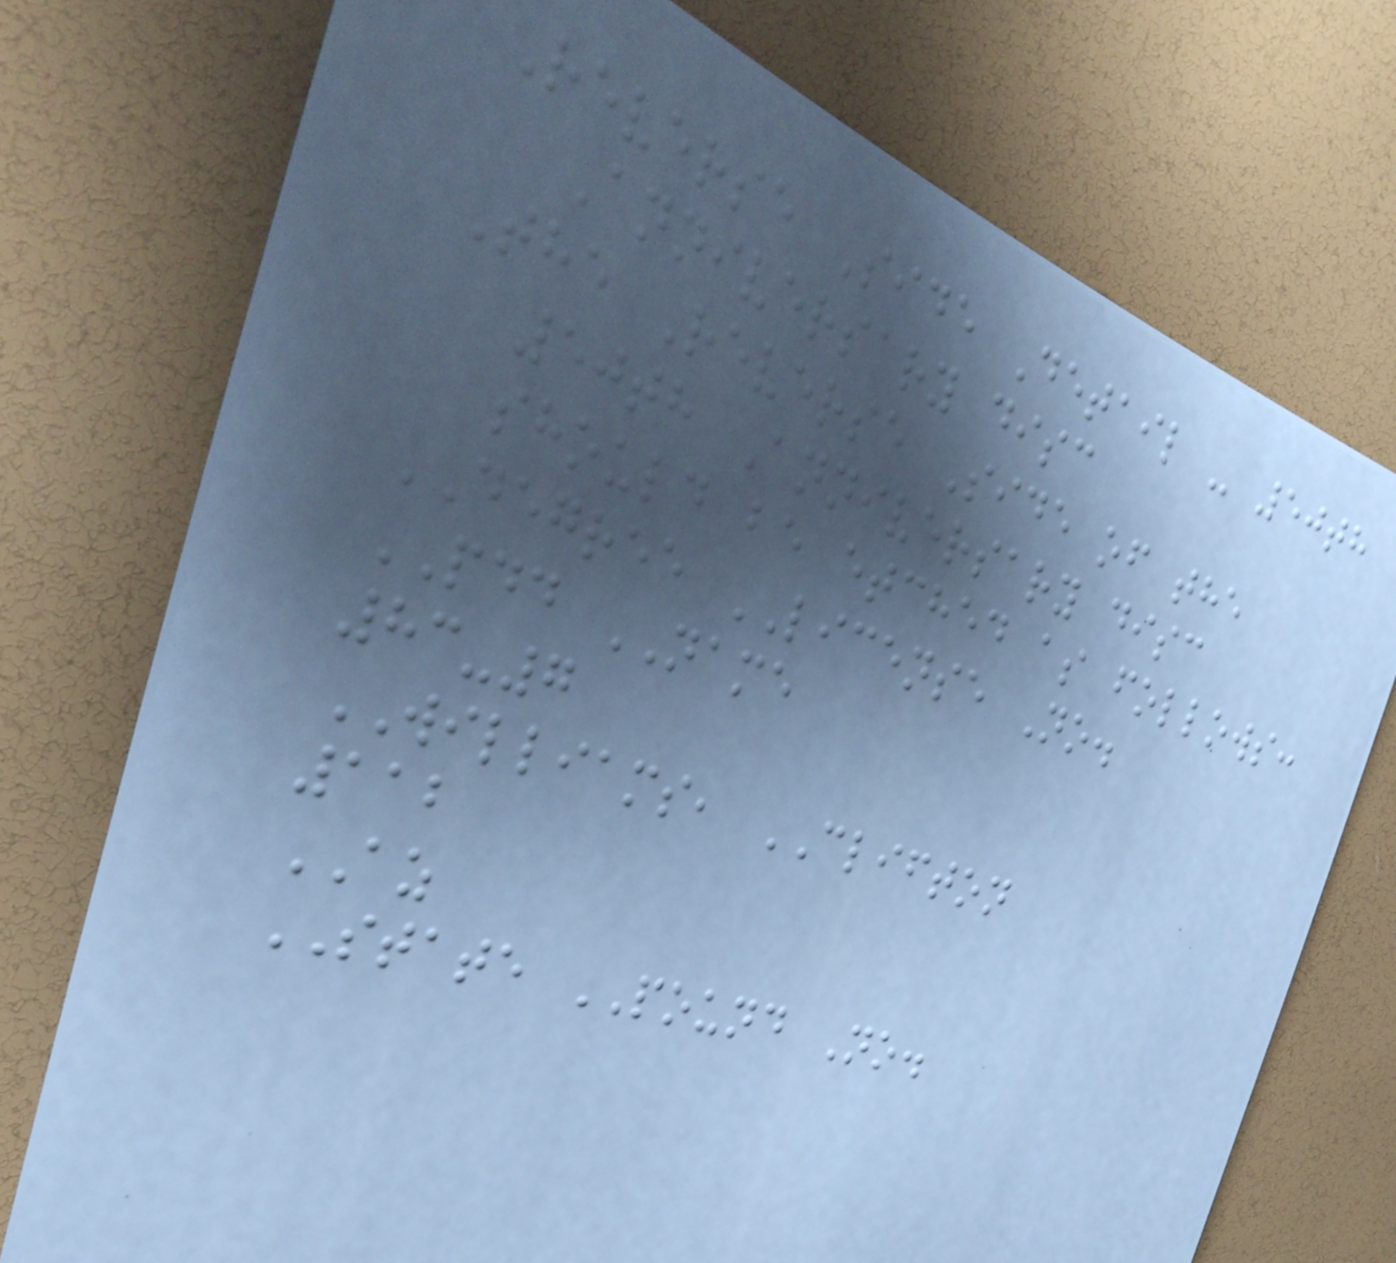Reverse Side Detail - 50th
Anniversary disc
The Reverse Side of the
50th Anniversary disc
should be etched as follows:
DEGREE LICENSE No.
PDD NAME
83-7
WILLIAMS, CLIFTON
112
AZ
STATE POUND No.
